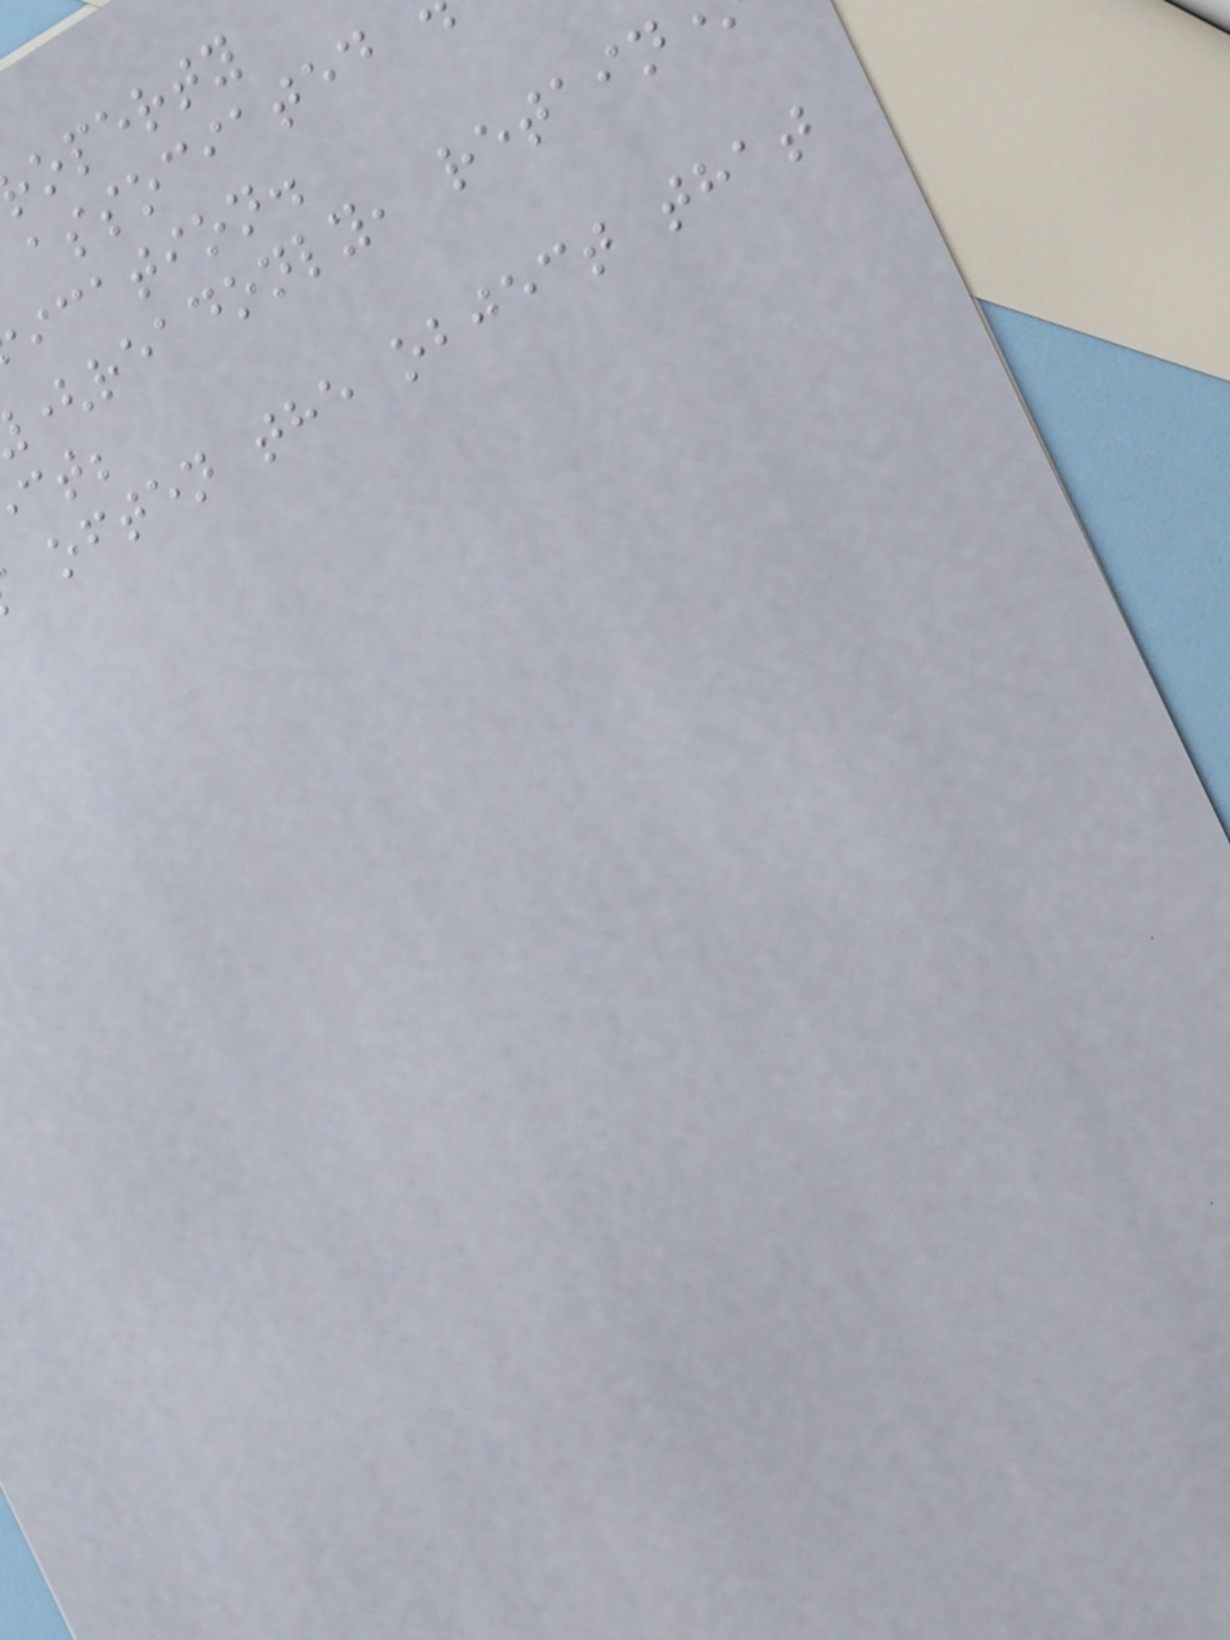operty
associated
ication.
(readonly, retain
often the object that
